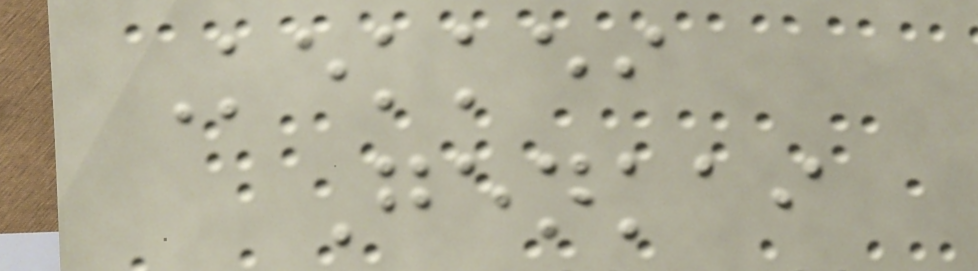Kekkei
Genkai
